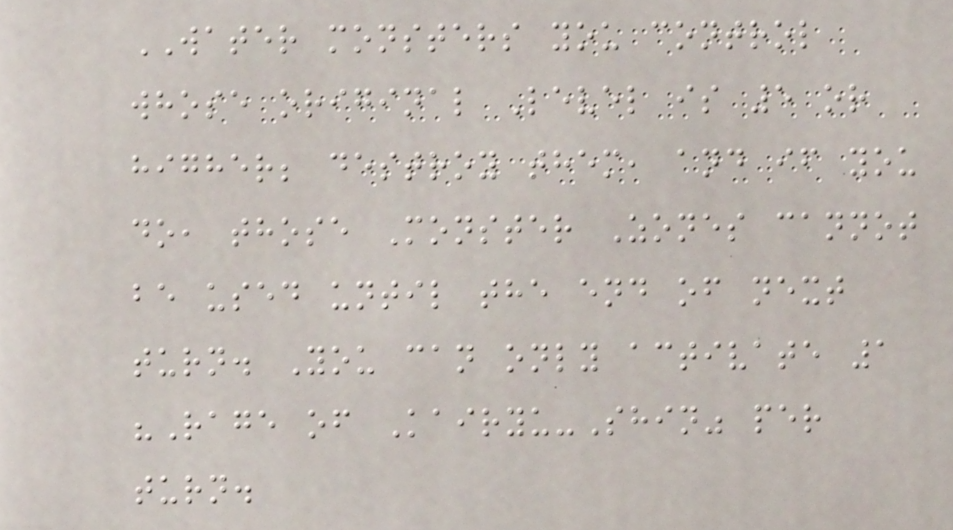WATER monsters you control
whose original Level is 5 or
higher; destroy them, and if you
do, those Monster Zones cannot
be used until the end of next
turn. You can only activate 1
"Rage of Kairyu-Shin" per
turn.
